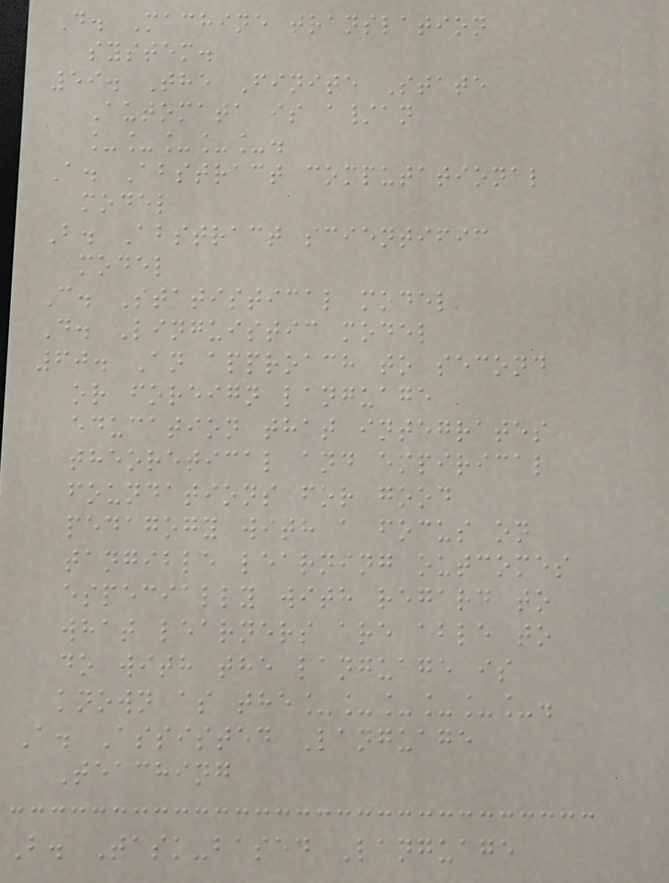D. Machine translation
system.
59. The Finite State
Automata is a/an
_____.
A. Abstract computational
model
B. Abstract scientific
model
C. Statistical model
D. Linguistic model
60. An approach to second
or foreign language
education that integrates
theoretical and empirical
foundations for good
pedagogy with a focus on
tangible learning outcomes
especially with regard to
what learners are able to
do with the language is
known as the______.
A. Assisted Language
Teaching
B. Task-based Language
